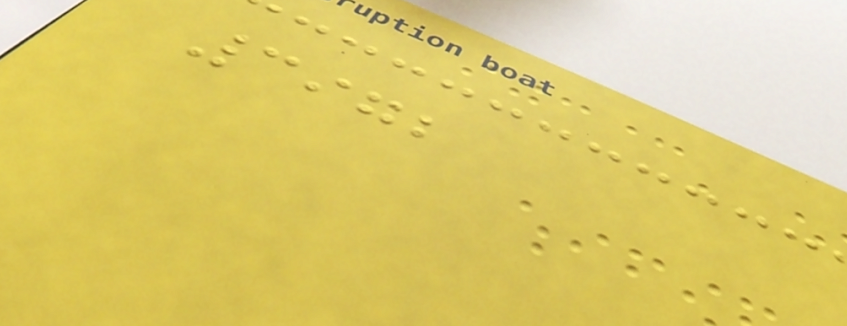3972
